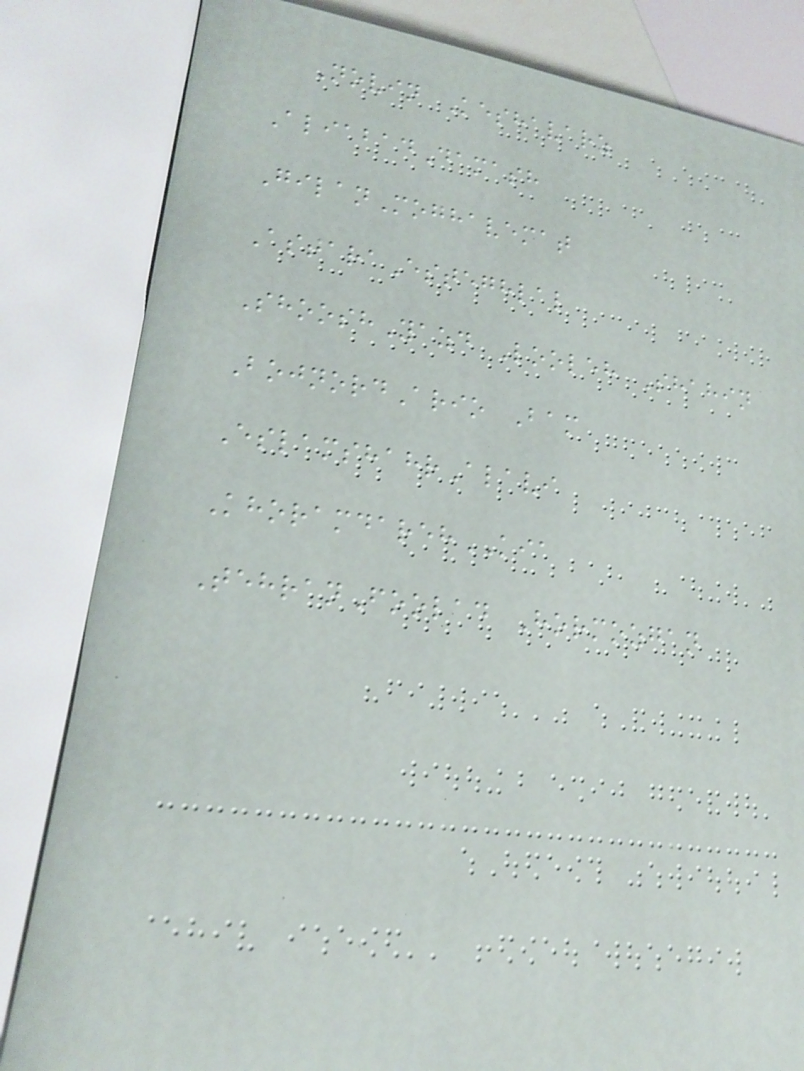Novin Keshavarz
AliabadDamash
GilanMoghavemat
AstaraEsteghlal
ShooshYazd Looleh Shahin
BojnordArio Bam
EslamshahrAlavi
KhoramdarehKIA
TehranFoolad Hormozgan
